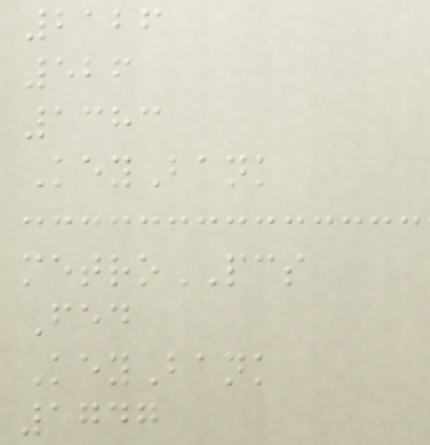2126
526
1383
KeyBank
metroPCS
Fed
KeyBank
1747
